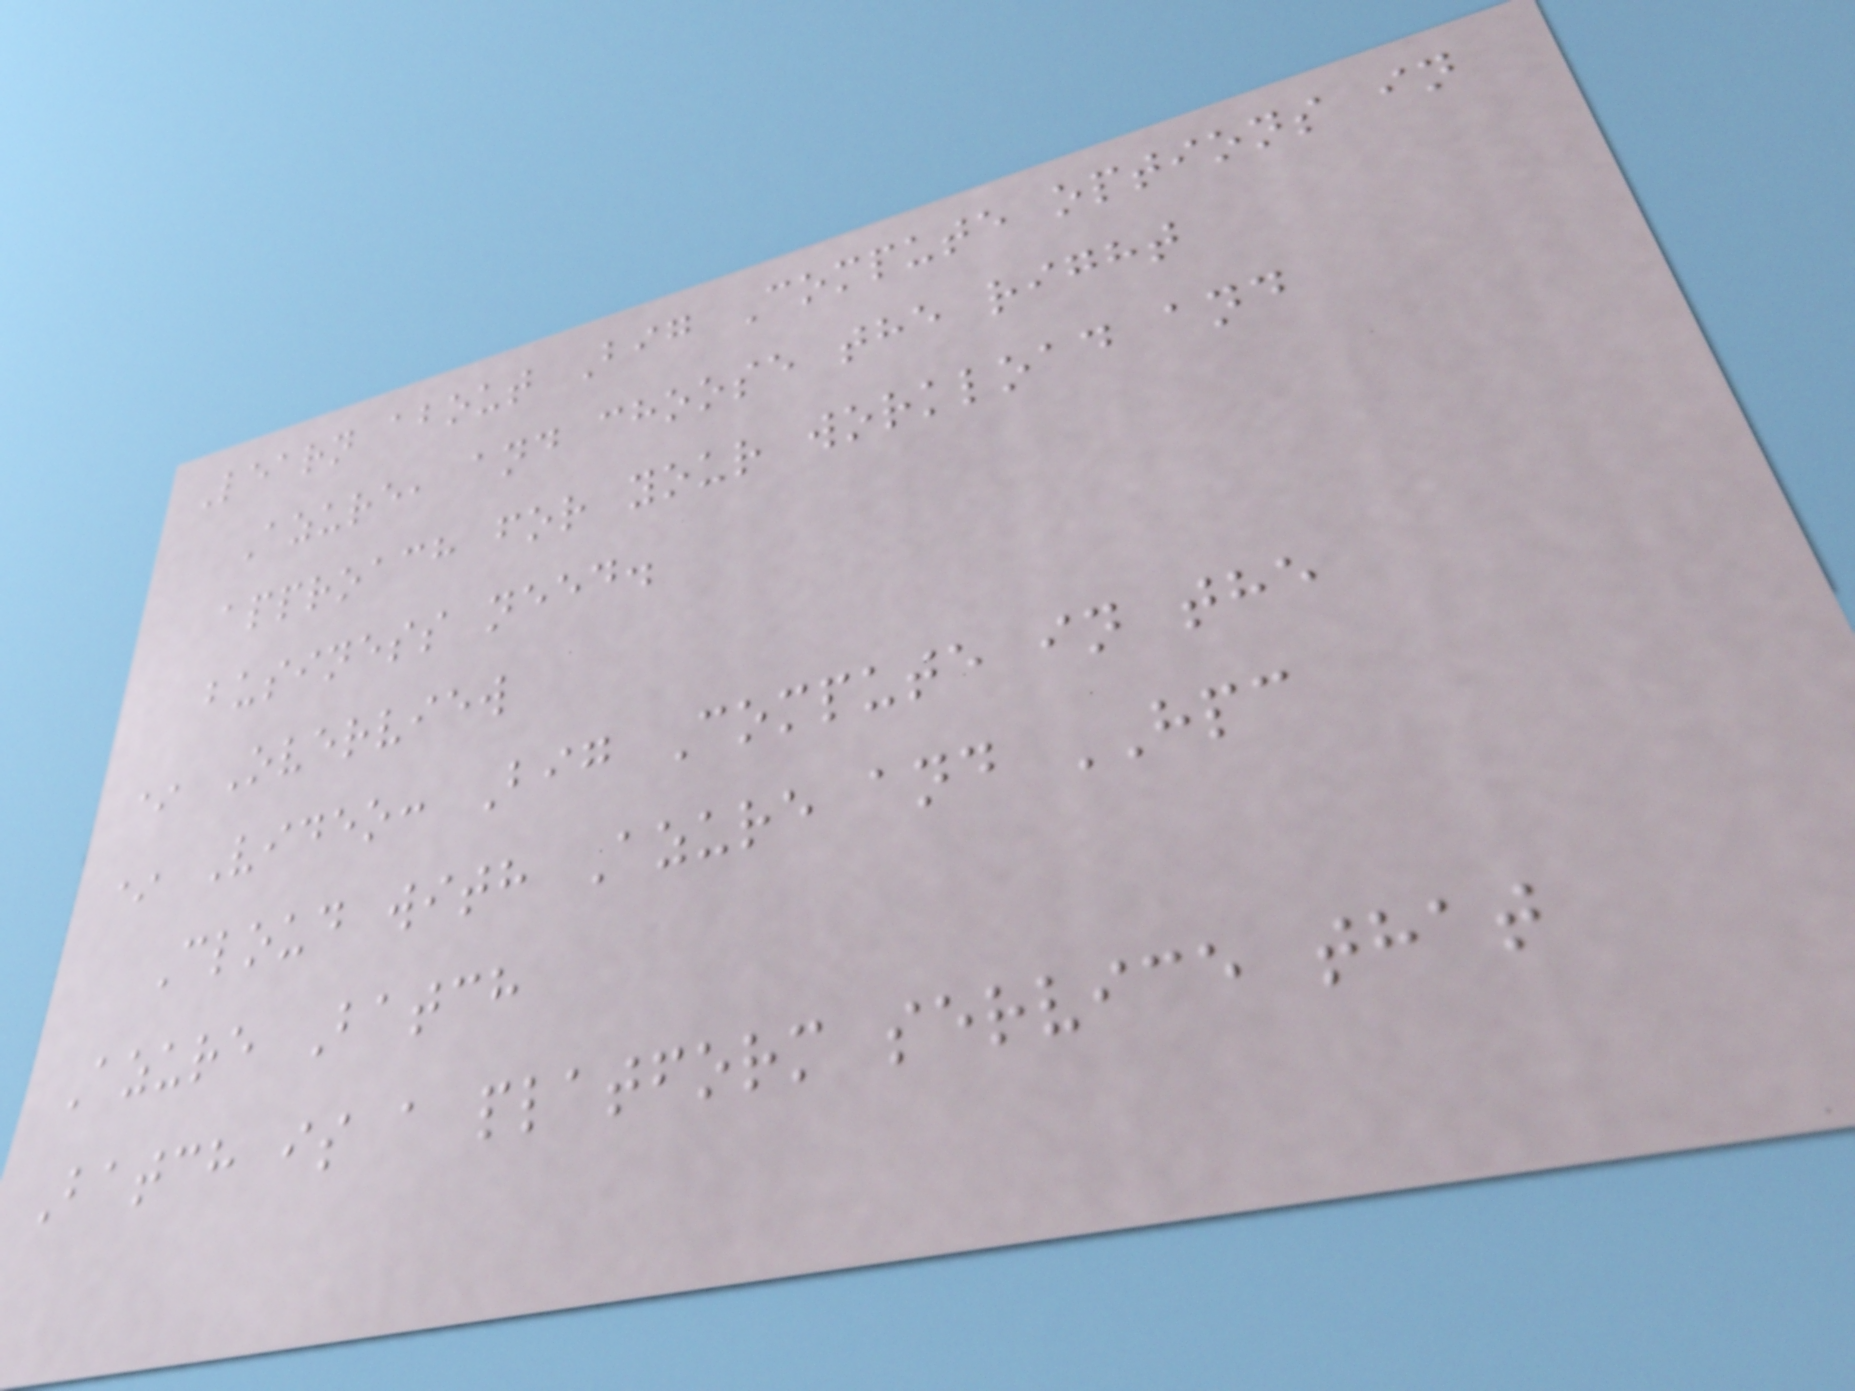Learn about Big Compute options in
Azure, and choose the right
approach for your workload and
business need.
* Overview
* Video: Big Compute in the
Cloud with Azure and HPC
Azure Batch
Batch is a platform service that
